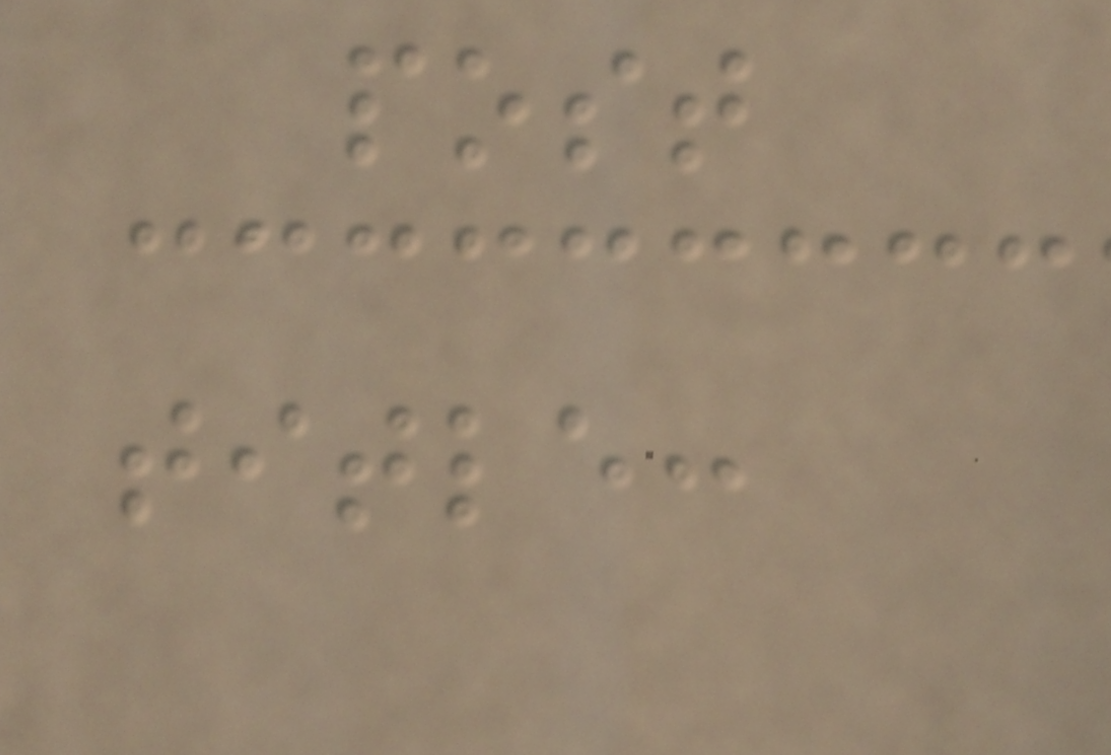post
title:
